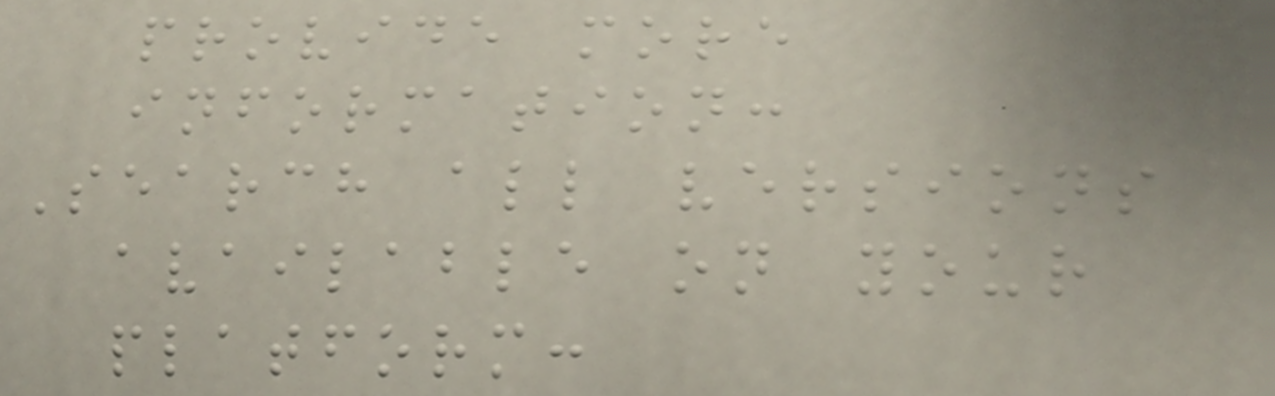provide more
information:
Search all versions
available on your
platform:
